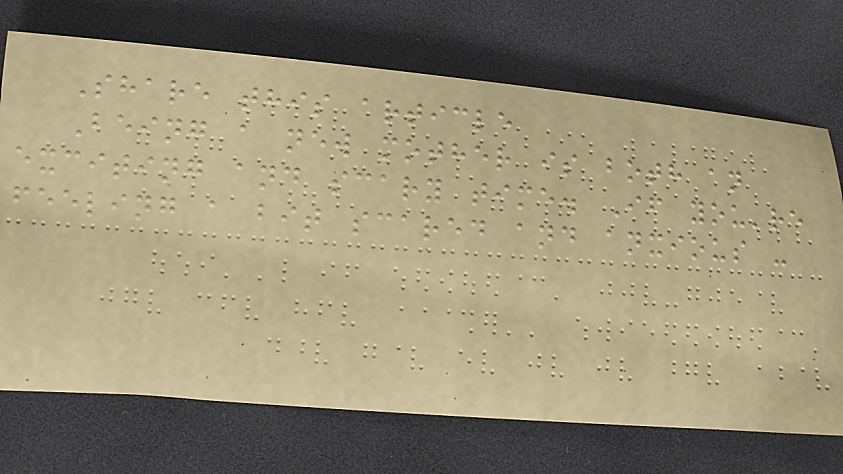Share this article
Being a new mother is both an
exciting and scary time. If you're
feeling a bit scared and anxious -
